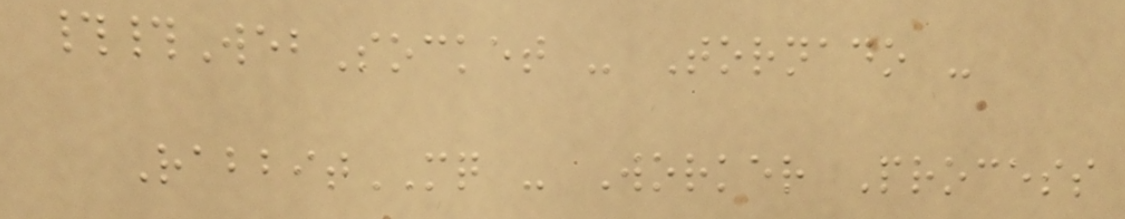##WebSocket - Tornado -
RabbitMQ - Worker Process
